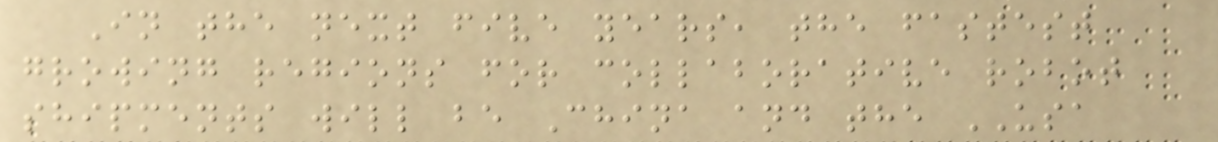In the next five years, the fastest
growing regions for collaborative robot
shipments will be China and the USA
